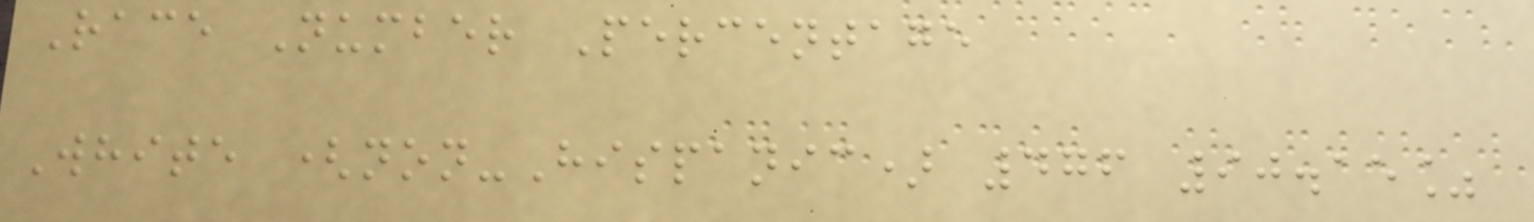Race Number Percentage
White (non-Hispanic) 476 90.15%
